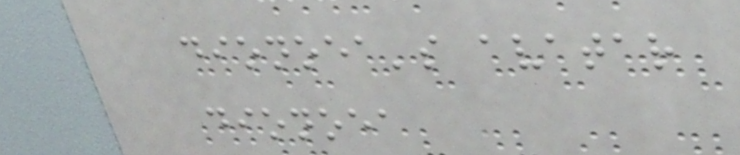dionoea's avatar
dionoea
